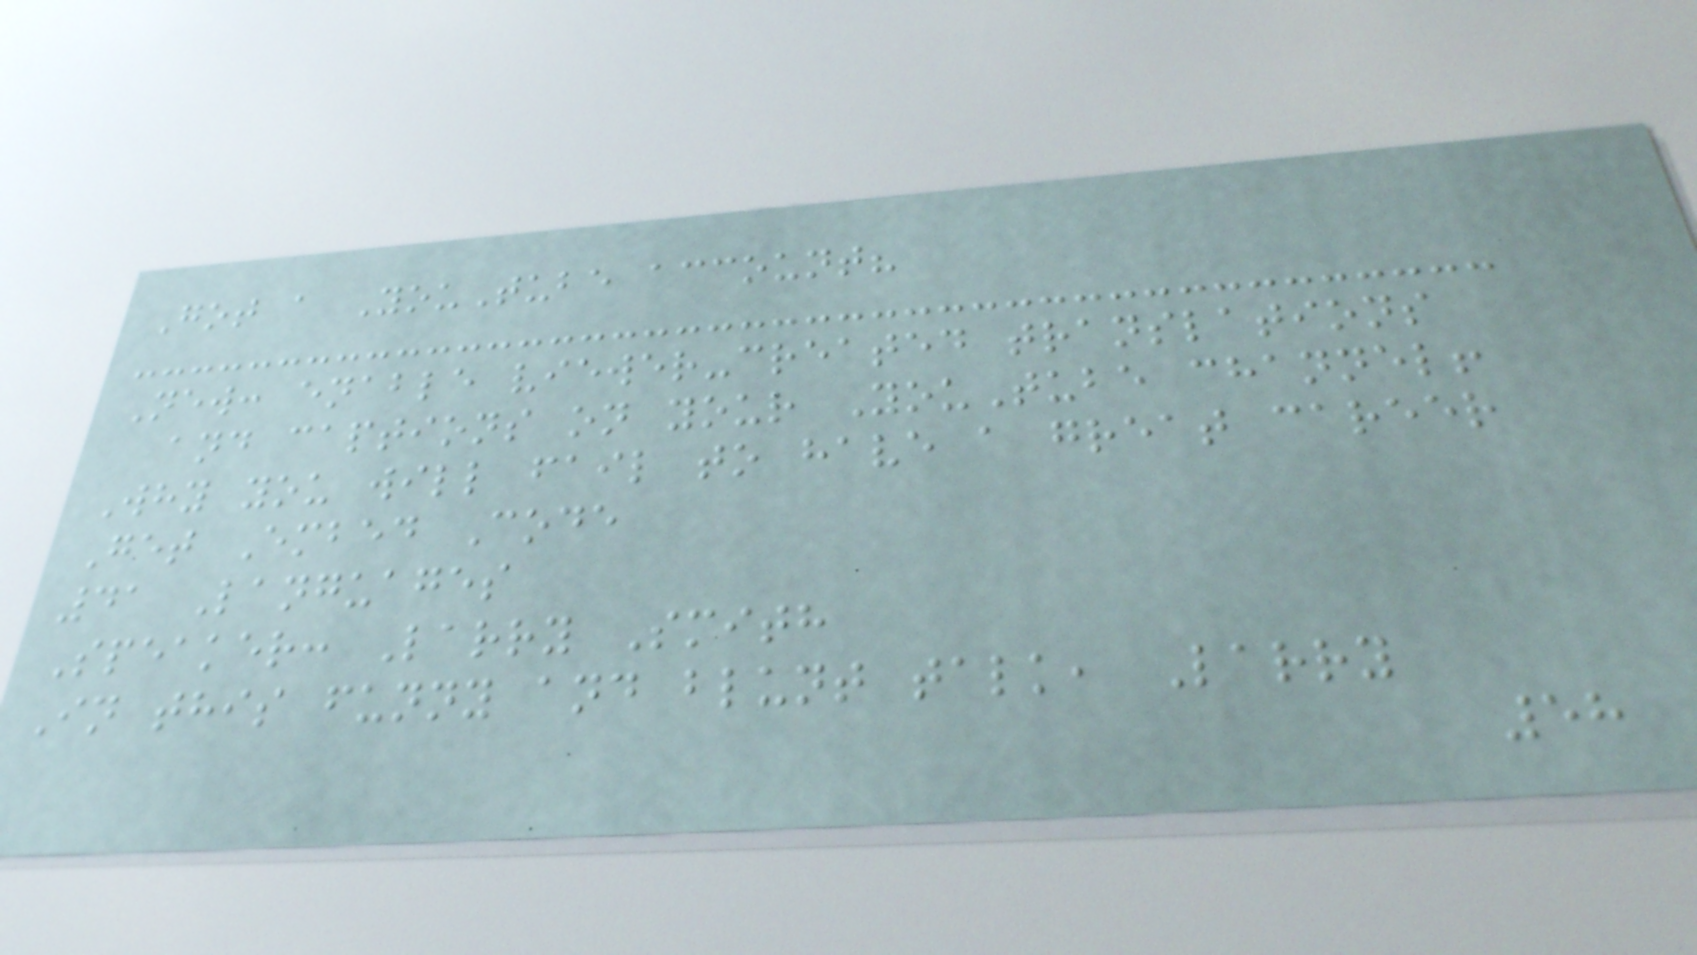Got a YouTube account?
New: enable viewer-created translations
and captions on your YouTube channel!
Why you will fail to have a great career
Get Embed Code
41 Languages
Speaker: Larry Smith
In this funny and blunt talk, Larry
58
